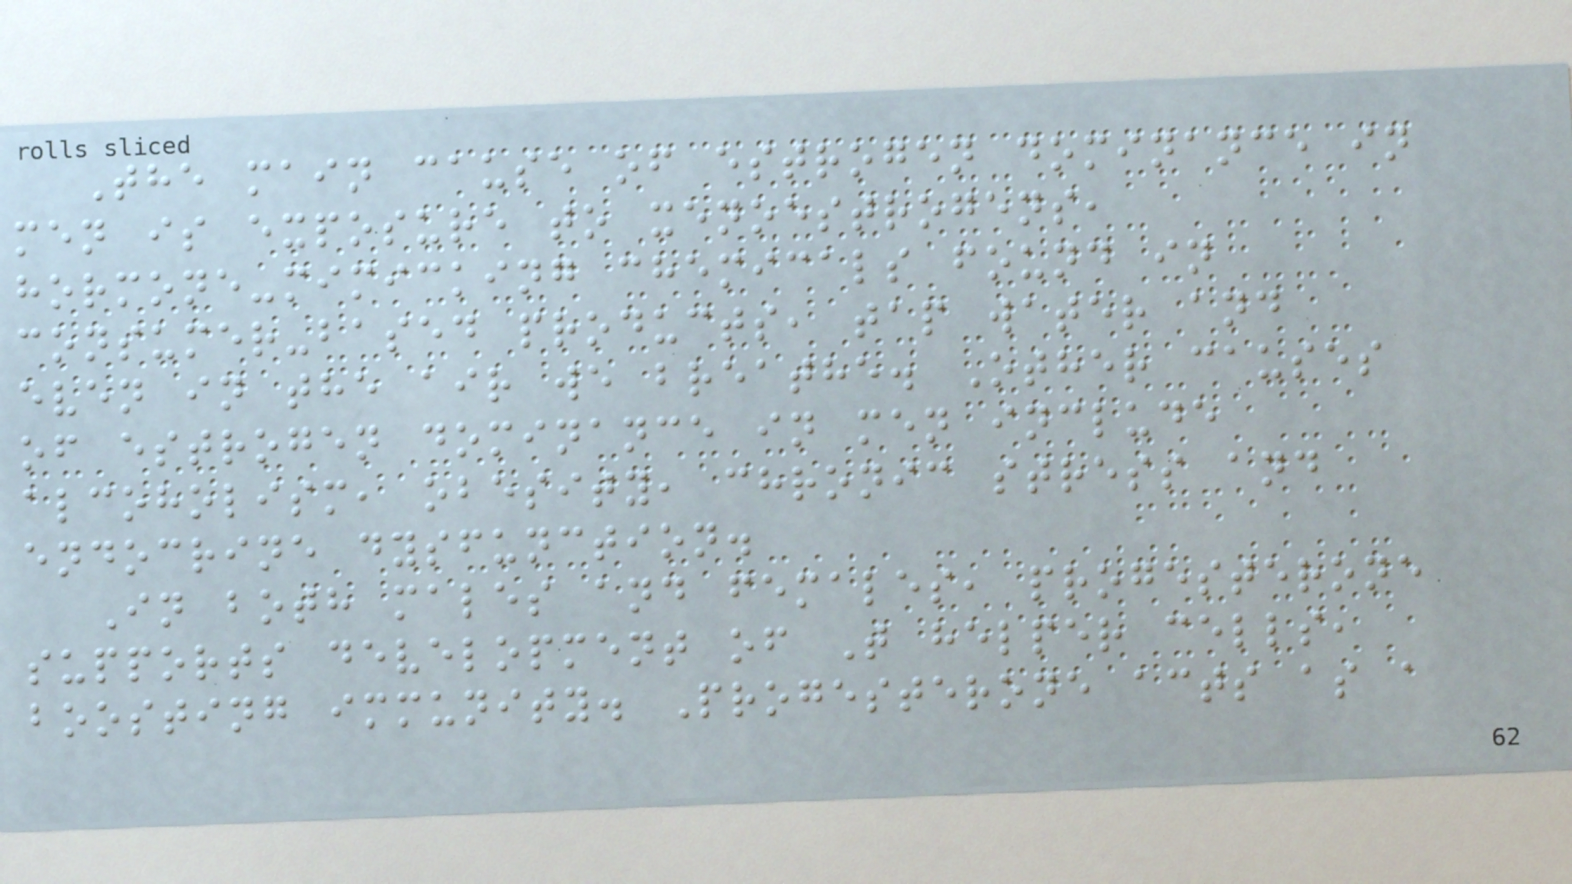The main cause of estrogen dominance in
men is exposure to xenoestrogens,
hormone-mimicking chemicals found in
consumer-based products, tap water and
even in the air we breathe. Other causes
of estrogen dominance in men include
alcoholism, obesity, chronic stress and
endocrine dysfunction.
In both males and females, progesterone
supports development of T helper cells,
boosting immunity. Progesterone acts as a
